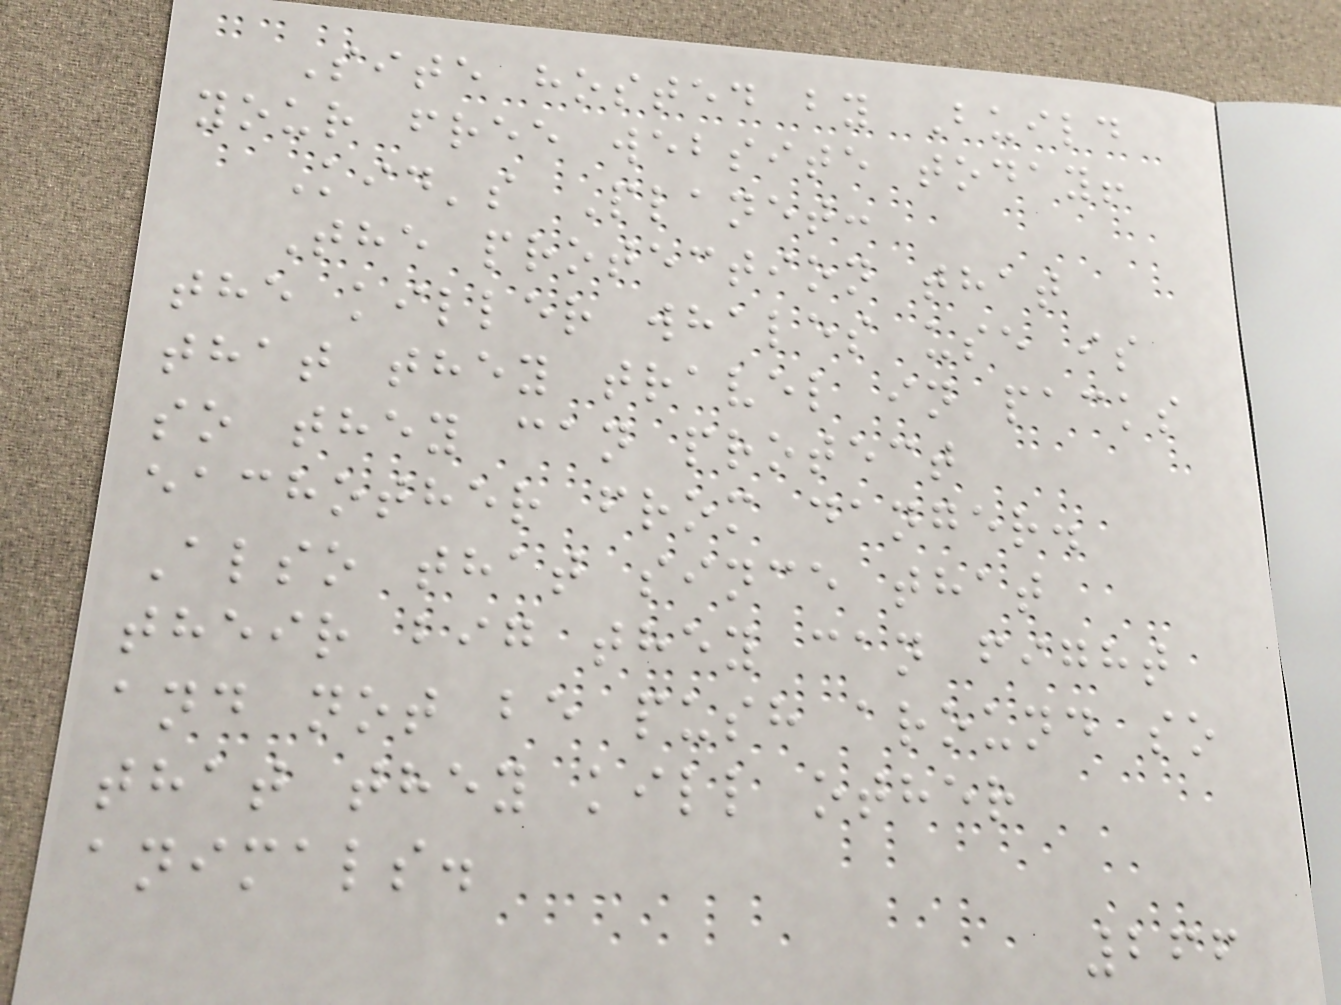Site hosted by Build
your free website today!
Kid's Planet:
The protection that
the killer whales use is
that they travel in packs
so they can protect
eachother from danger.
Also that since that
their big they can fight
and not be push around so
that they kill other
animals.
266
